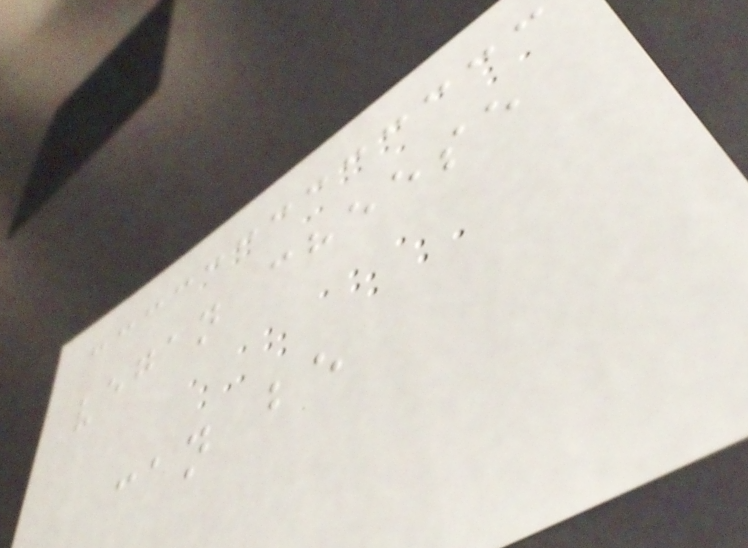vegan cheese
can be
